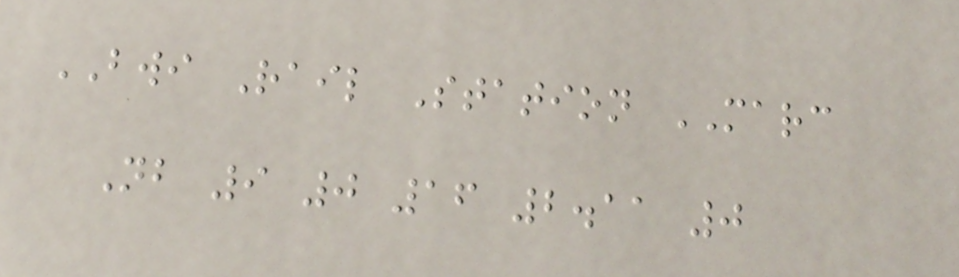BWI Rail Station MARC
Nb 9 0 16 2.11 0
